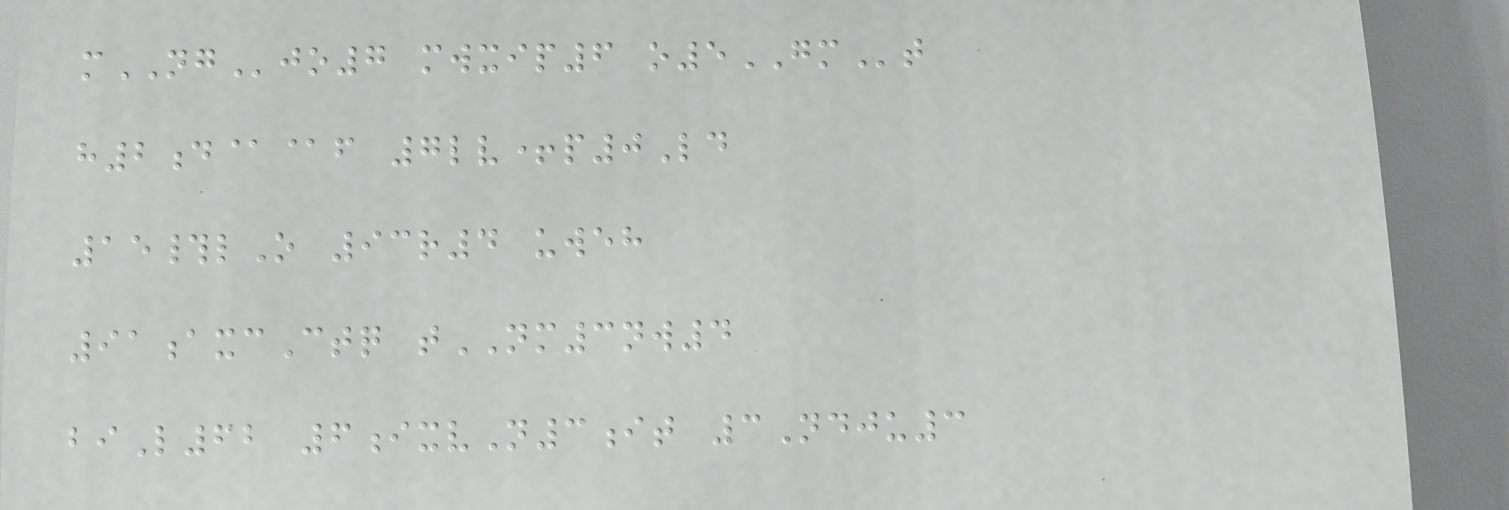mNGjo7 mwxip6 o5GMt
h2d@@f 7lv+p0Ld
15#lO 93r4 uweh
91axcCtq tNM3nw4
biL62 6ixvN3it 3Ndju3
